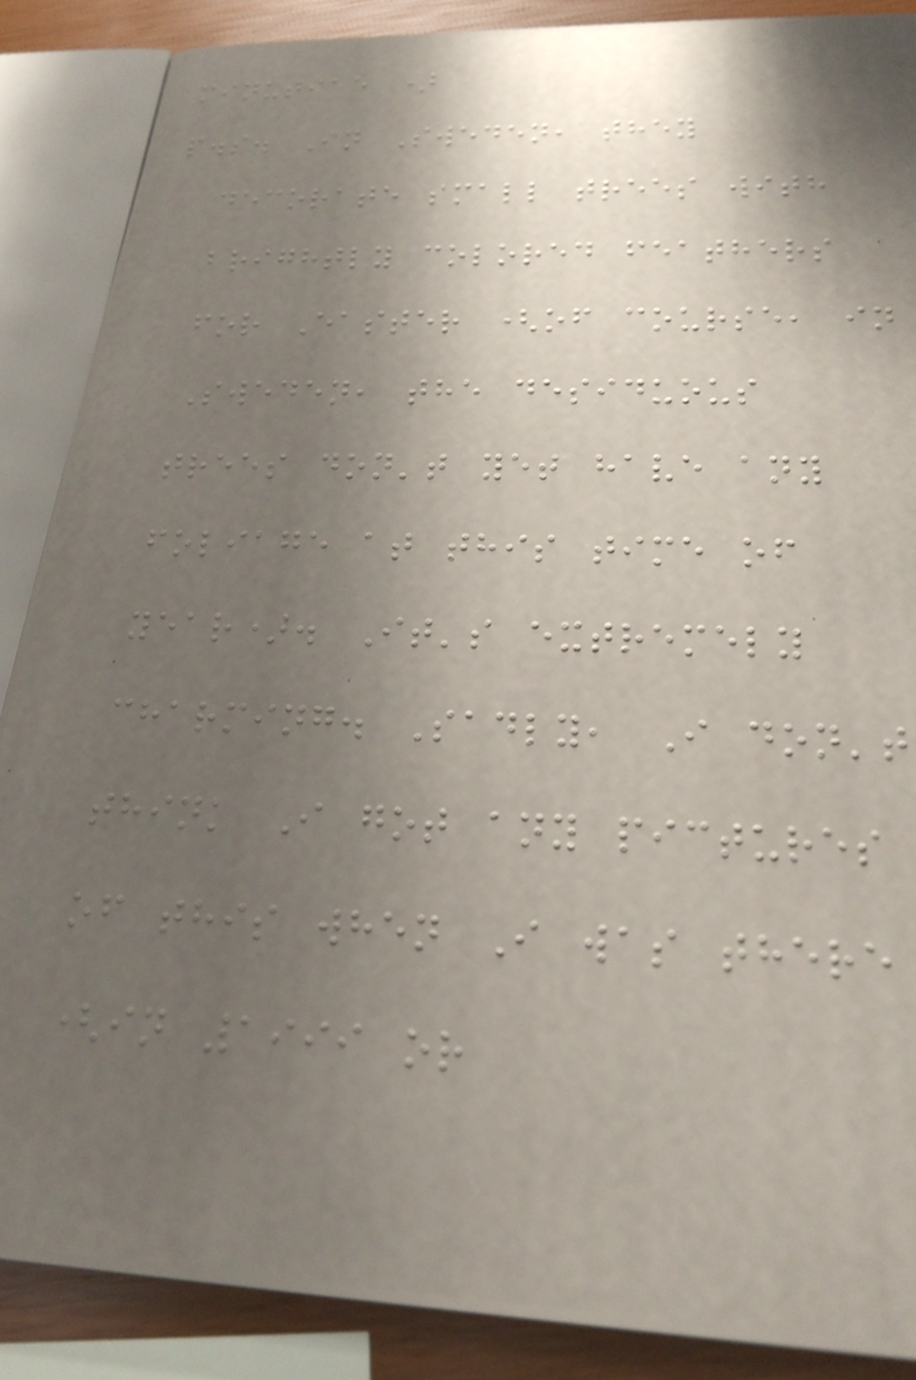minutiae )
p.s. In Sweden, they
decorate small trees with
brightly colored feathers
for Easter (of course, in
Sweden, the desiduous
trees don't yet have any
foliage at this time of
year). It's extremely
charming. Sadly, I don't
think I got any pictures
of this when I was there
(in 1999 or
